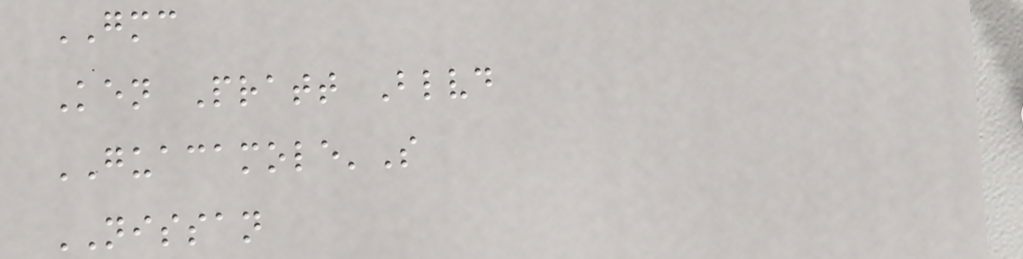GMC
Ken Pratt Blvd
GUACAMOLE'S
NISSAN
